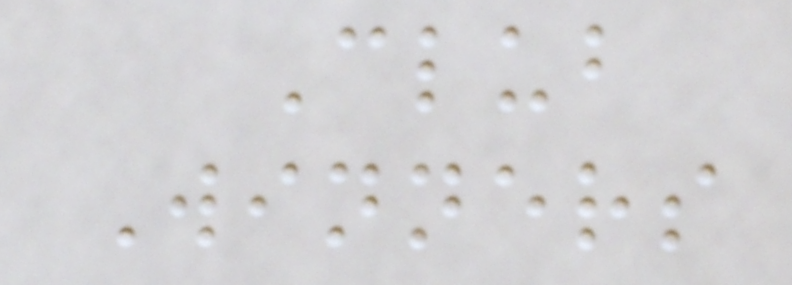Club
Winners
